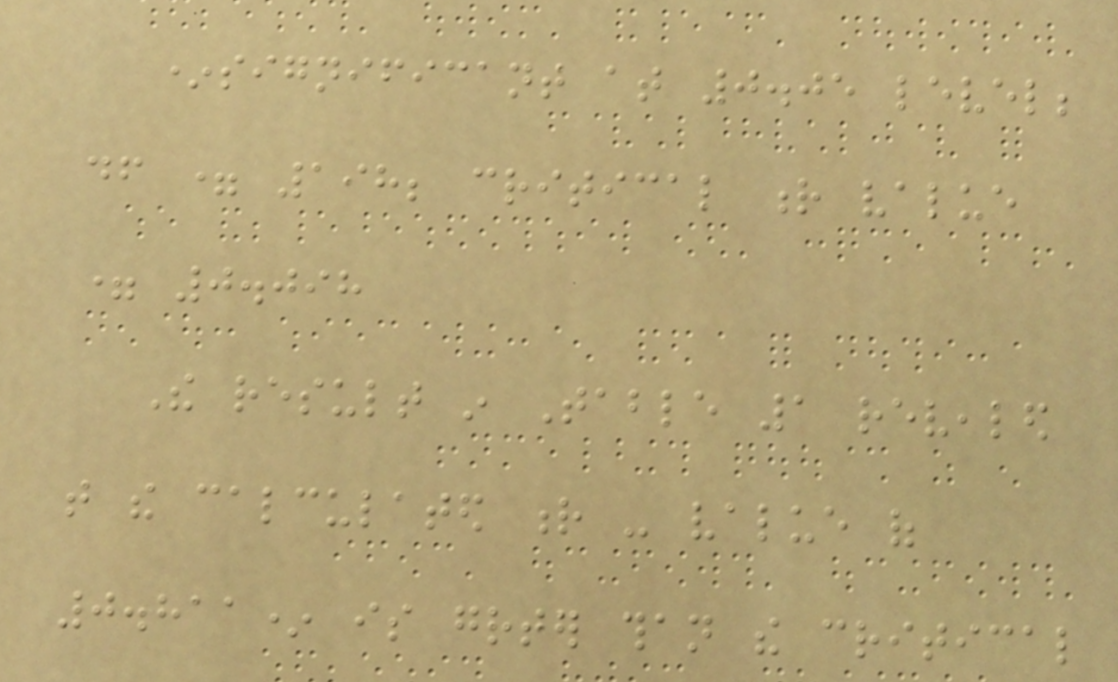*significant at 0.05 level;
df = 198; critical r value
= 0.098
The result in Table 1 revealed
that the calculated r - value of
0.811* is greater than the critical
